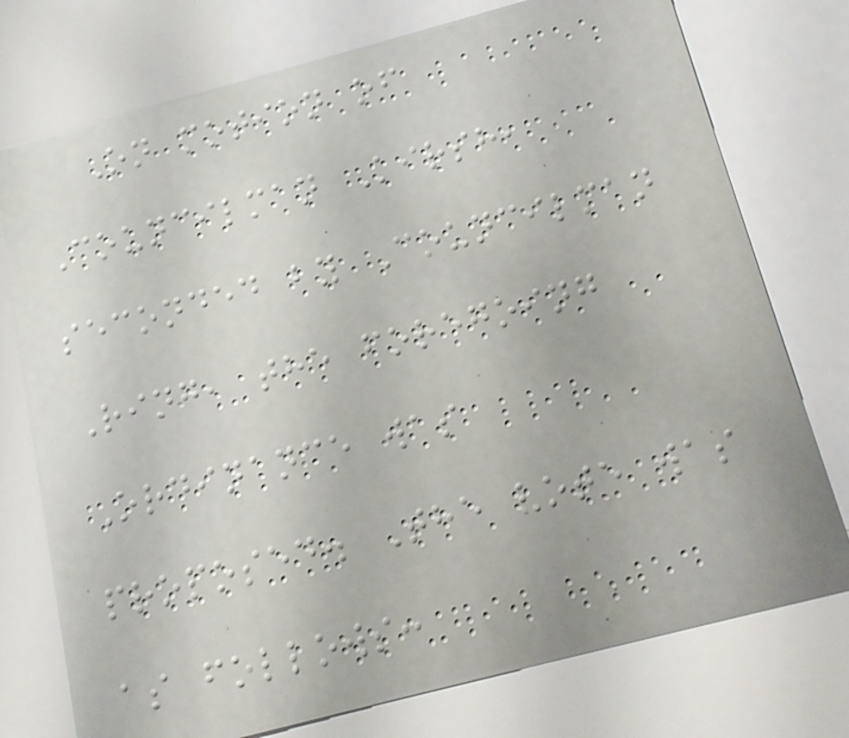On motion of
Councilman Kirsh,
seconded by Councilman
Ring, the foregoing
Ordinance was
proposed. The vote was
as follows:
